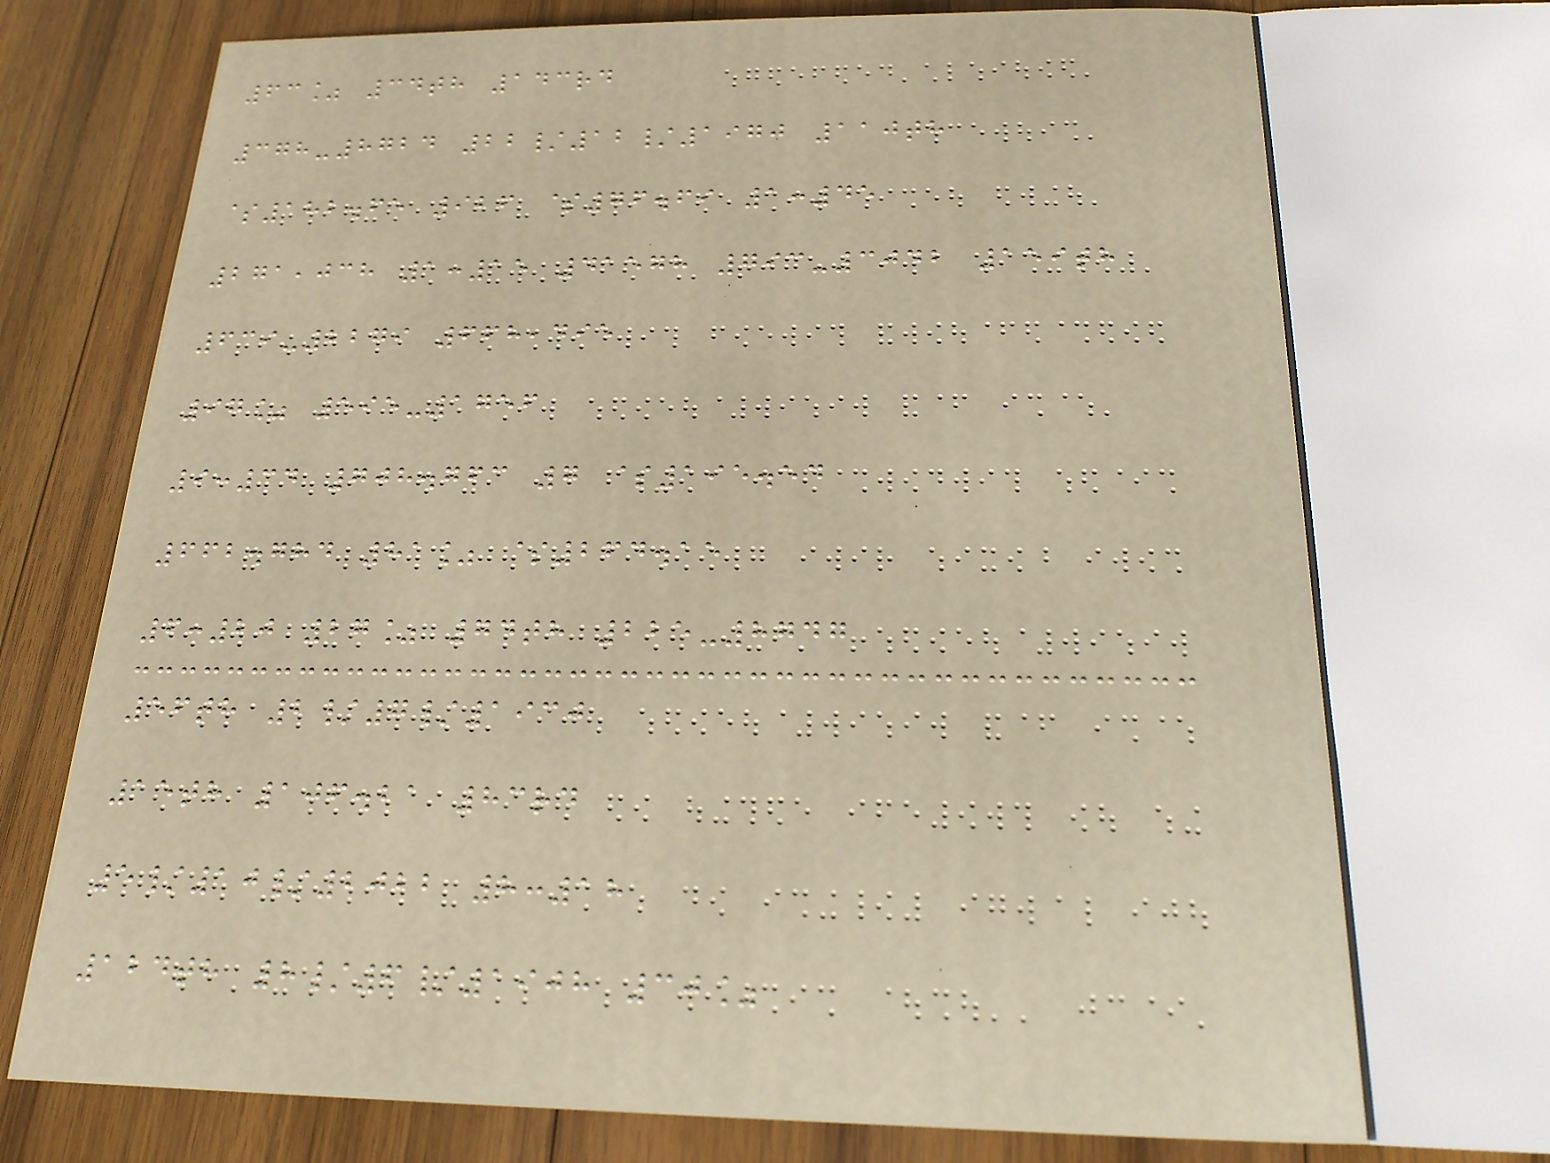63% 34th 143rd
378-8724 22/12/1970 110th
$182.65 926 $76.69 1:45
271,038 1:15 41578 793-3042 159th
639-2279 668,495
97% 595-1756
9:34 708.763 7 $195.54
662.784 81% $264.15
6:20 27% 74th 225-8747
56th 2/7/1930
15th 106.21 83rd
5/10/2022 8:18
124th 8/6/1908 30%
